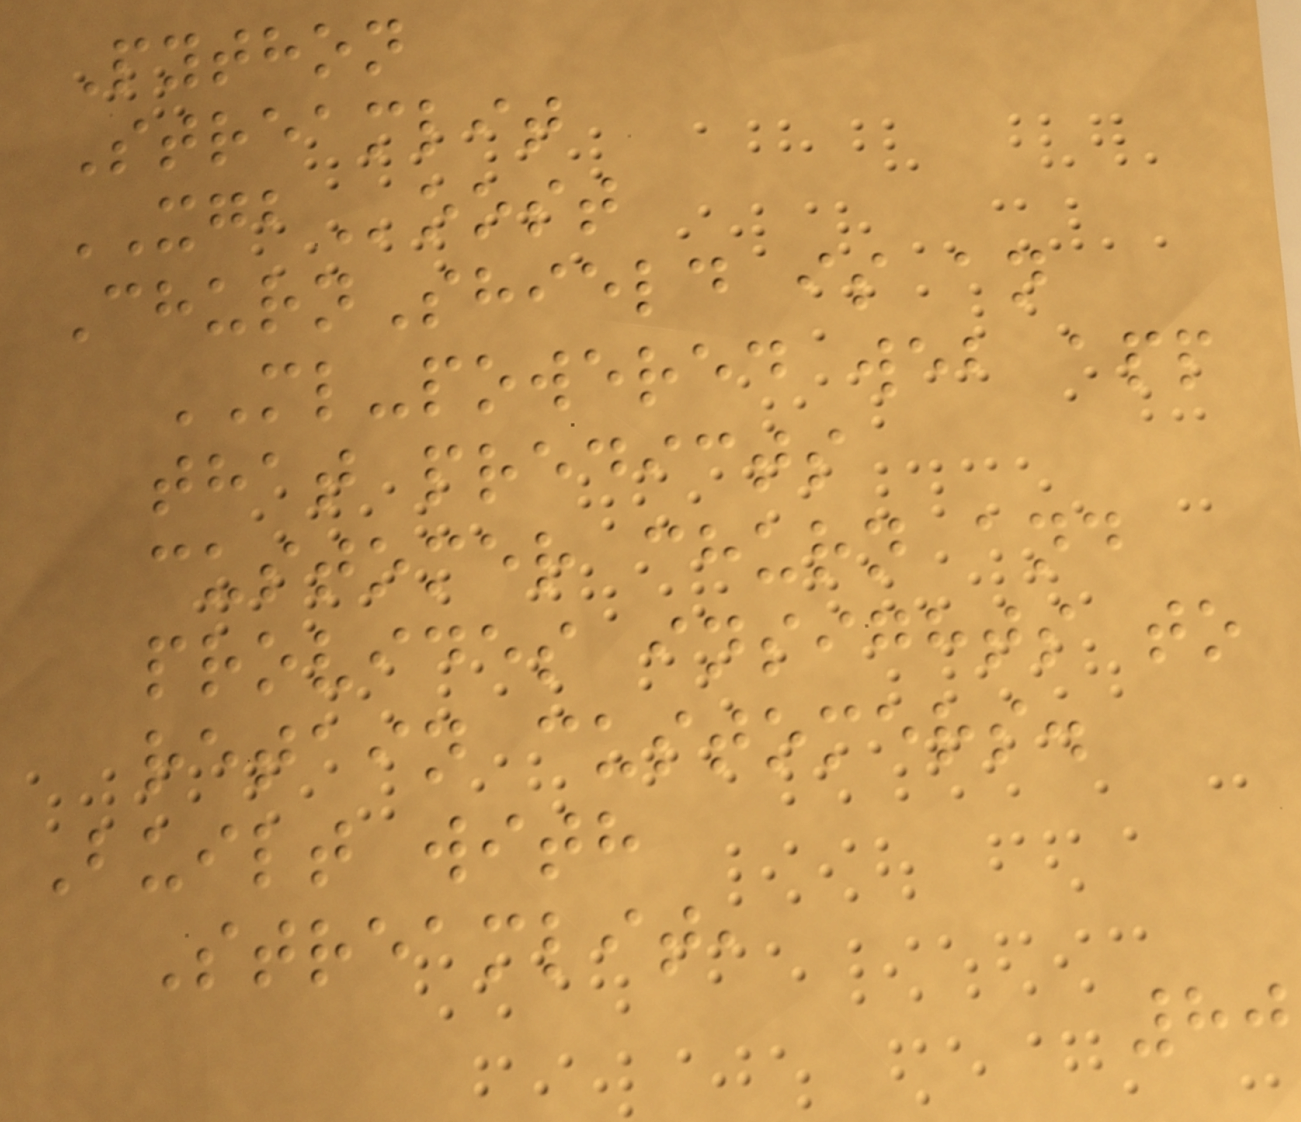Python
Streamlit
XGBoost
ChurnShield is an
ML-powered web app
that predicts
customer churn and
provides insights to
retain customers.
Built with
Streamlit,
80
